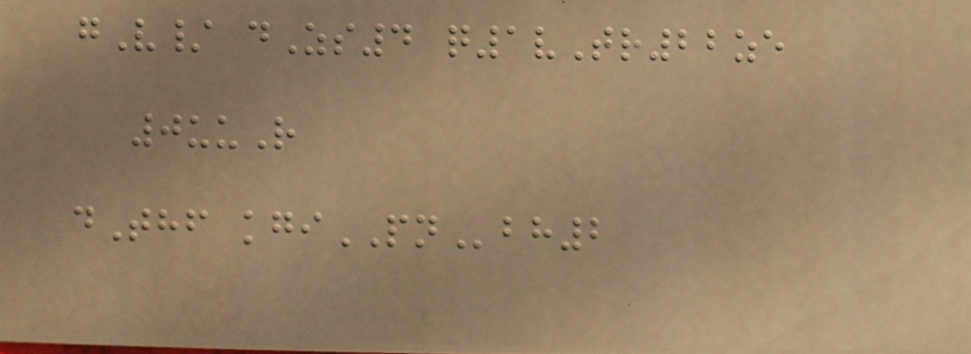gV/ dZs4 q1vTr22ze
0uuR
dThf kgiPNbh2
